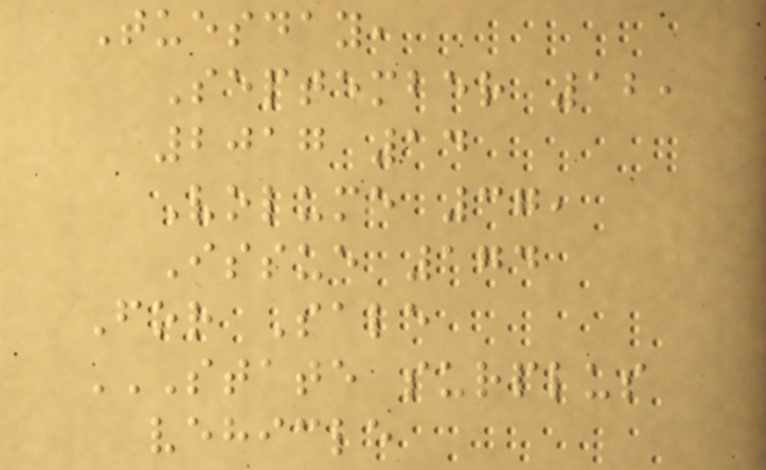Tuesday,
September 12,
2017 14
Volume 37,
Issue 174
For Sale
STATE SURPLUS
VEHICLE
